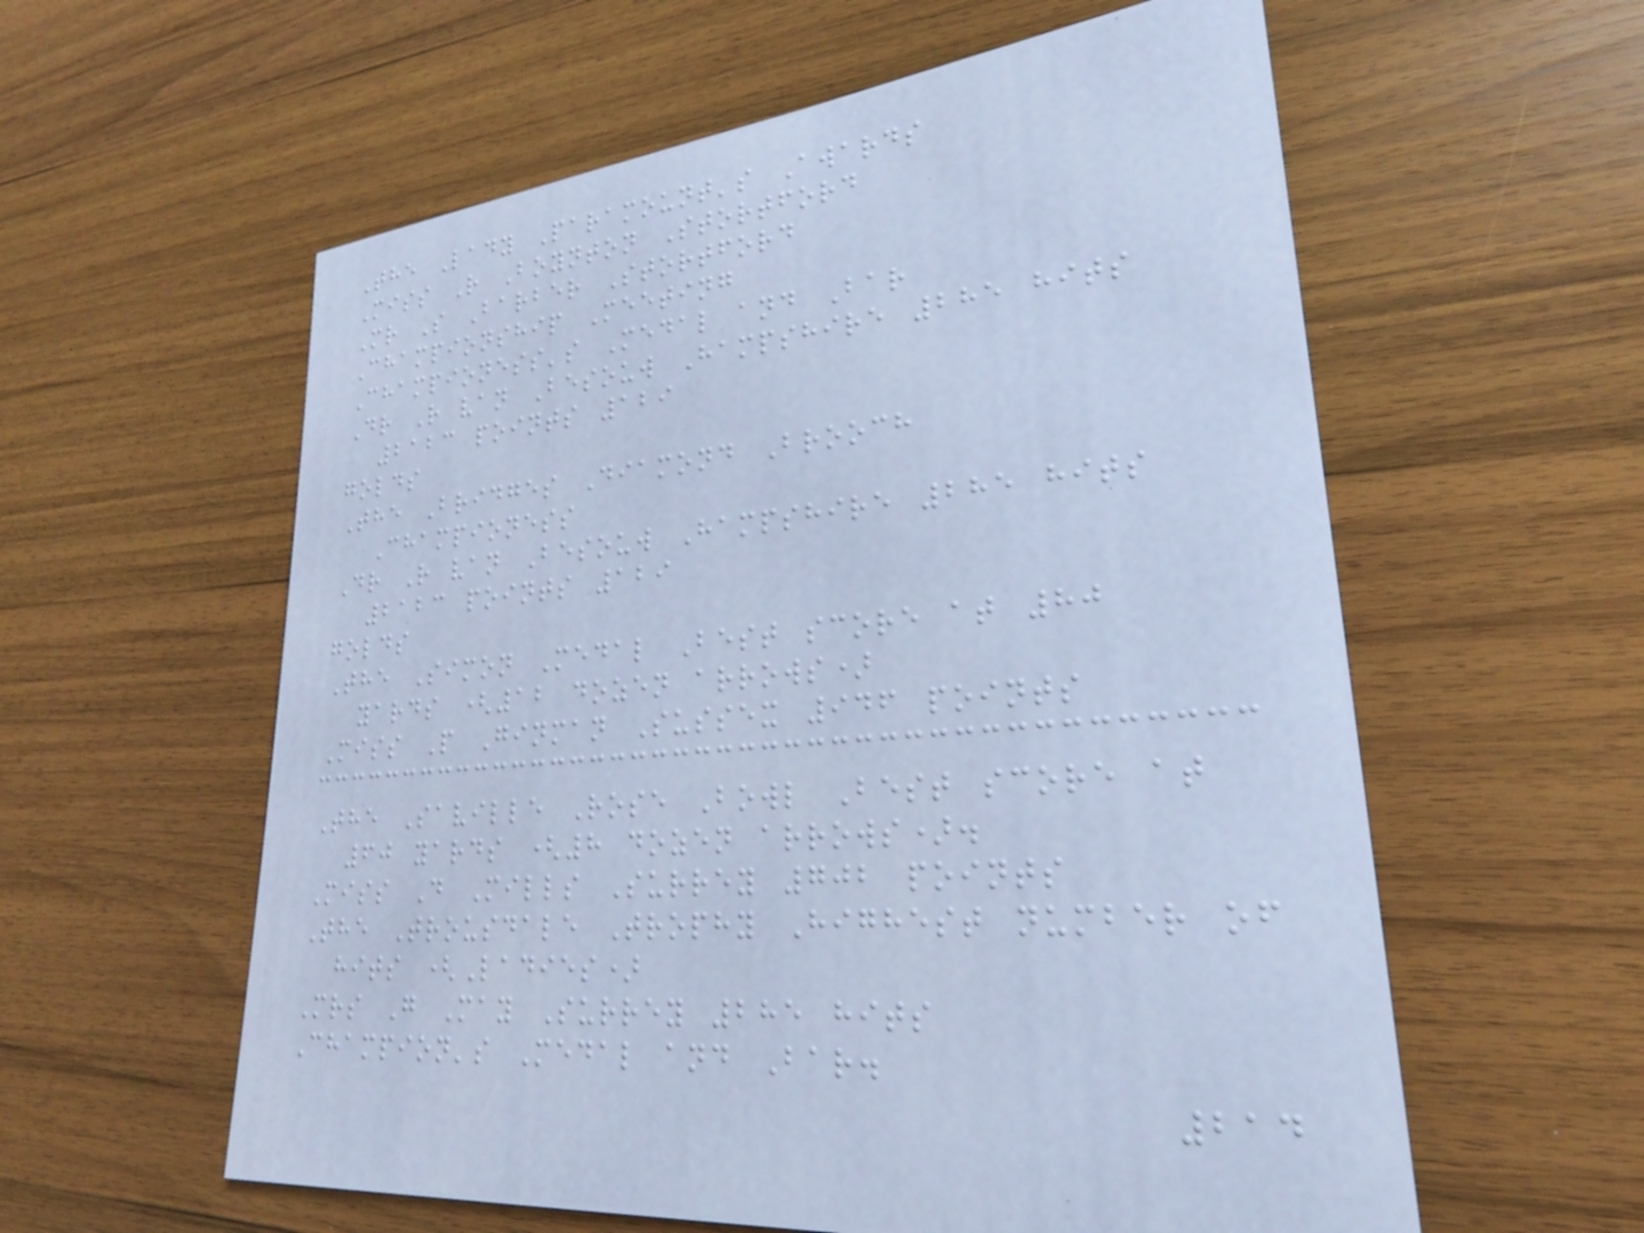The Lady Paramount's Awards
Miss R Boynton Stortford
Mr S Barber Stortford
Championship Meeting
Championess's Medal and Bar
Dr R van Besouw Hampshire 285 hits
2123 points 129
golds
The Bridges Diamond Brooch
Championess
Dr R van Besouw Hampshire 285 hits
2123 points 129
golds
The Simon Medal Best score at 80
yards (12 dozen arrows)
Miss P Ginman Sussex 946 points
The Saville Rose Bowl Best score at
60 yards (8 dozen arrows).
Miss D Mills Surrey 702 points
The Trousdale Trophy Highest number of
hits (Ladies)
Mrs G May Surrey 285 hits
Champion's Medal and Bar.
214
